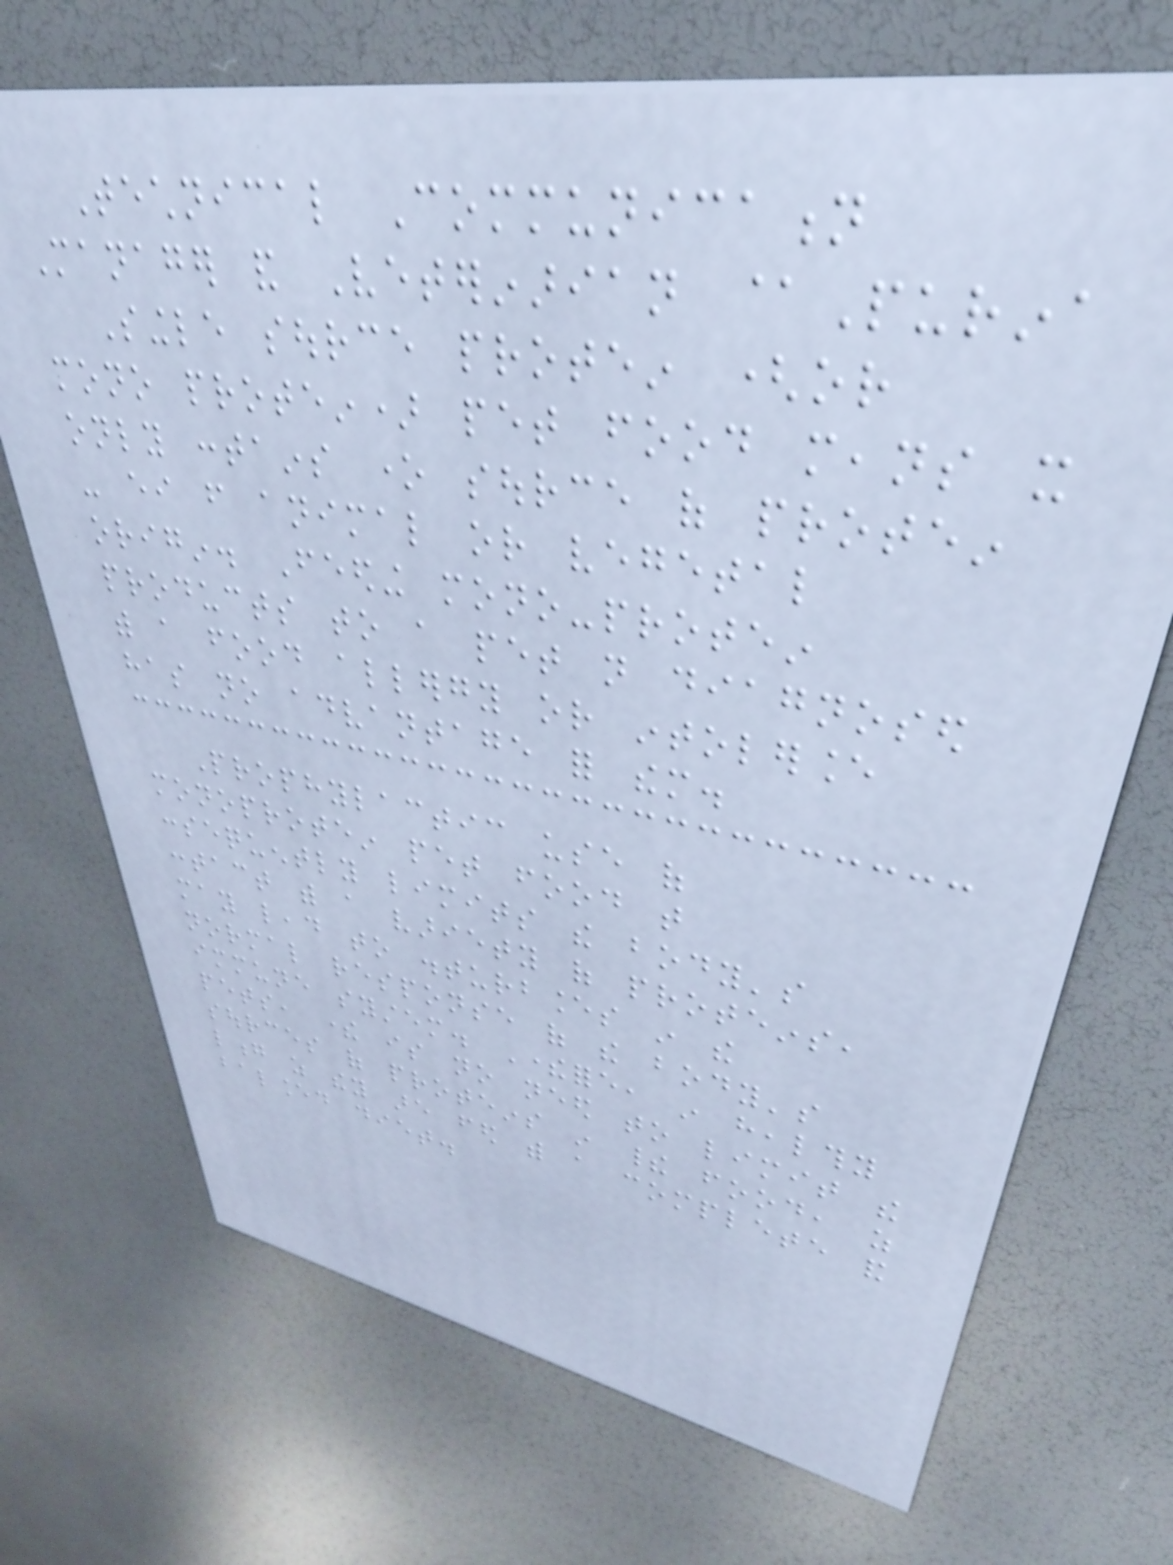Technical Communication
Manager and Veterinarian @Purina
Single source protein (or
mono protein) pet food means it
only contains one source of protein
- either from animal or vegetal
origin. Feeding mono-protein
products to a pet not diagnosed
with a food allergy or intolerance
has no advantage for them.
Prophylactic use of
monoprotein pet food that
consequently limits the body's
contact with a variety of proteins,
may lead to disturbances in the
normal response of the body's
immune system. Therefore, in healthy
pets, there is no need to limit the
sources of proteins in their food, as
long as they are fed with a complete and
balanced diet.
